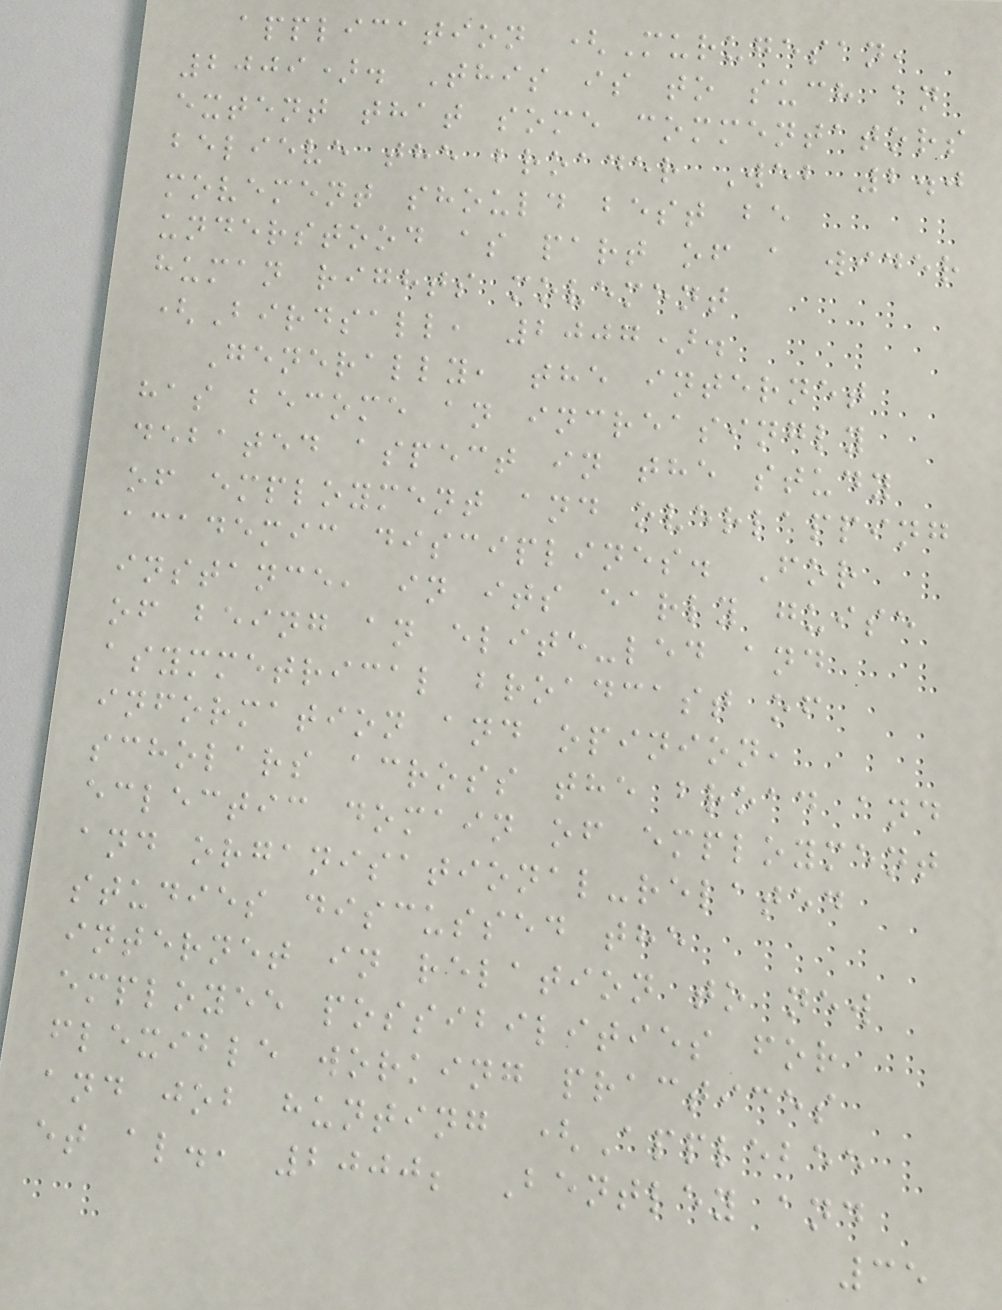application (Murugesan,
2009). This is to such an
extent that some commentators
believe the broader Web 2.0
movement should best be
understood as part of a wider
human rights movement
(Birdsall, 2007).
Generally, the internet
has become an increasingly
debated aspect in the study
of employment and overlapping
academic disciplines. For
instance, in its early guise
of being an elite-led and
asymmetrical broadcast of
information and opinion,
scholars across the broad and
eclectic domain of employment
and organisational-related
studies discussed the
internet in relation to new
employee possibilities for
flexible working practices
and job hunting (Applebee
et al., 2000; Bentley and
35
